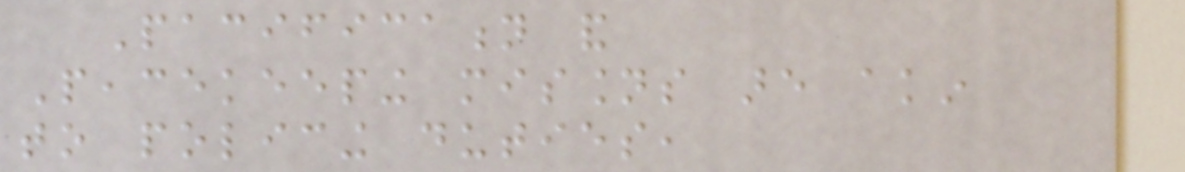Pacification and
Peacekeeping missions are akin
to policing duties,
